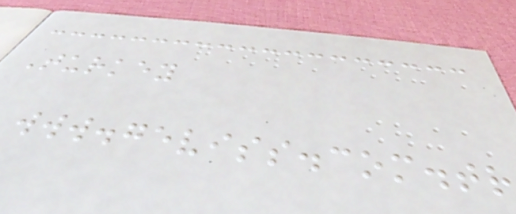Turkey
www.geviss.com.tr
